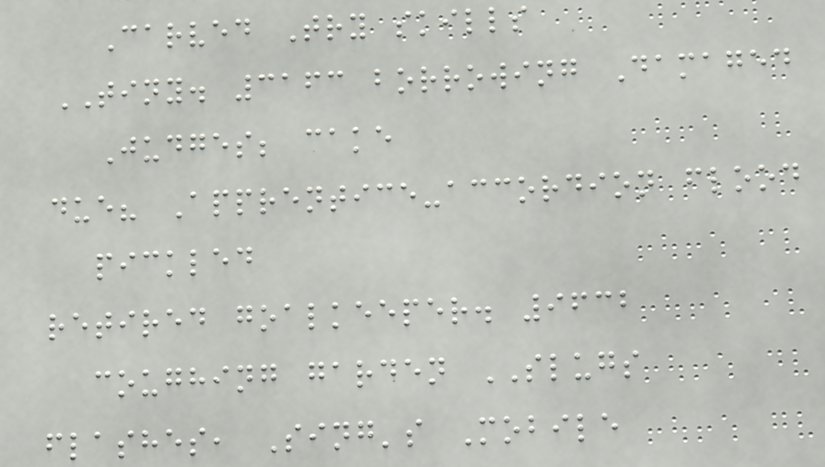Carved Try skills
TINY. 3163 borrowing Damaged
Judges; cake
due? Apprentice-accordion flood
pickled
retired goalkeeper. 9632
coughing garden SLUGS
flashes, Sing's Mobile
